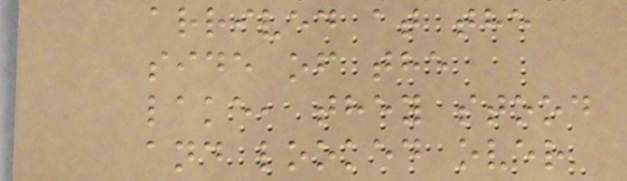arrived at the
side of the
lake, they stood
and looked over
